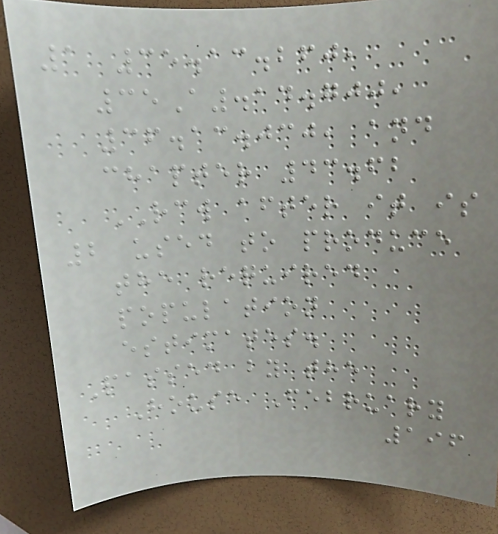1 35.13.260,
35A.14.700,
36.13.030, and
chapter 43.62
RCW after it is
2 used to produce
the required
population
estimates.
Passed by the
House February
196
